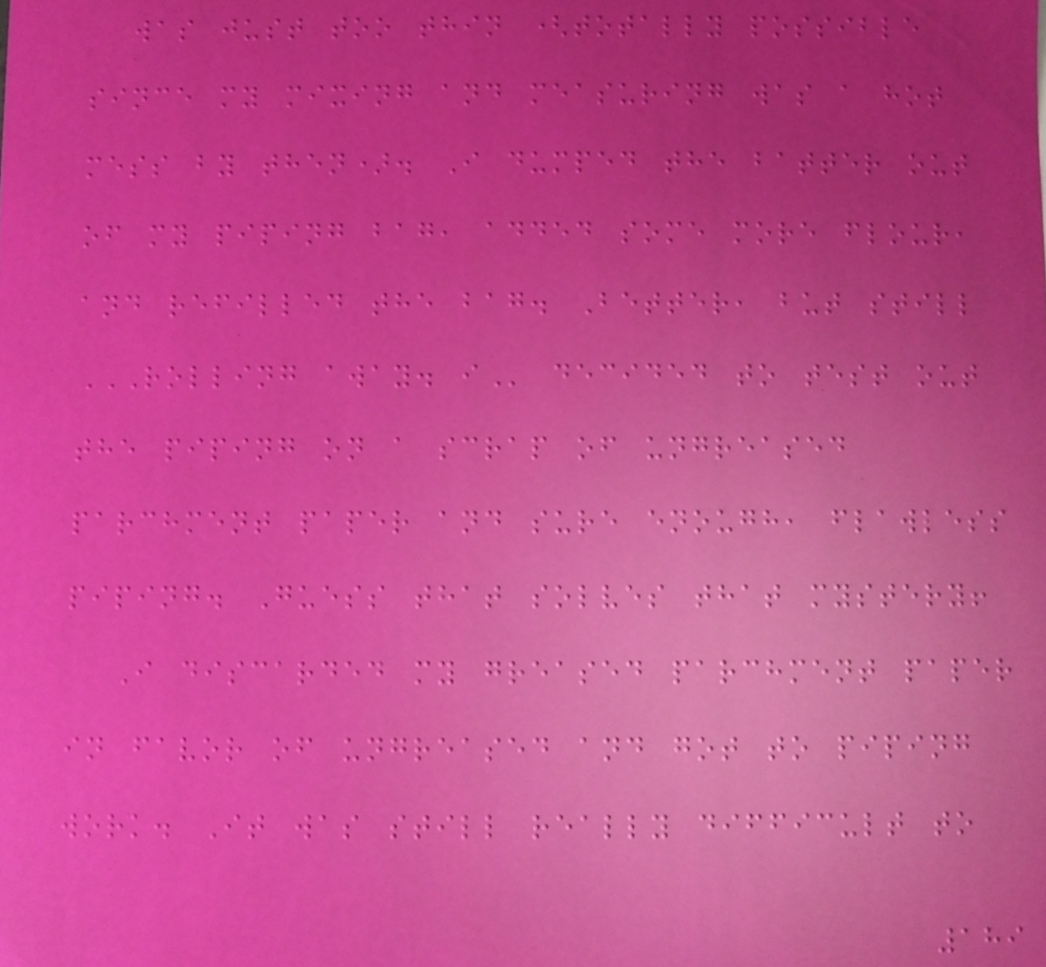was just too thin (totally possible
since my mixing and measuring was a hot
mess by then). I dumped the batter out
of my piping bag, added some more flour,
and refilled the bag. Better, but still
ROLLING AWAY. I decided to test out
the piping on a scrap of ungreased
parchment paper and sure enough, flawless
piping. Guess that solves that mystery!
I discarded my greased parchment paper
in favor of ungreased and got to piping
work. It was still really difficult to
189
